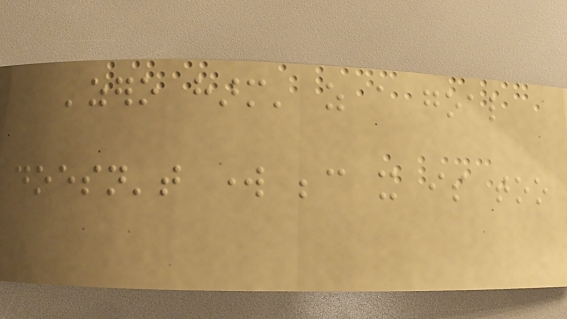'zero harm' as a goal
doesn't work because it is too
